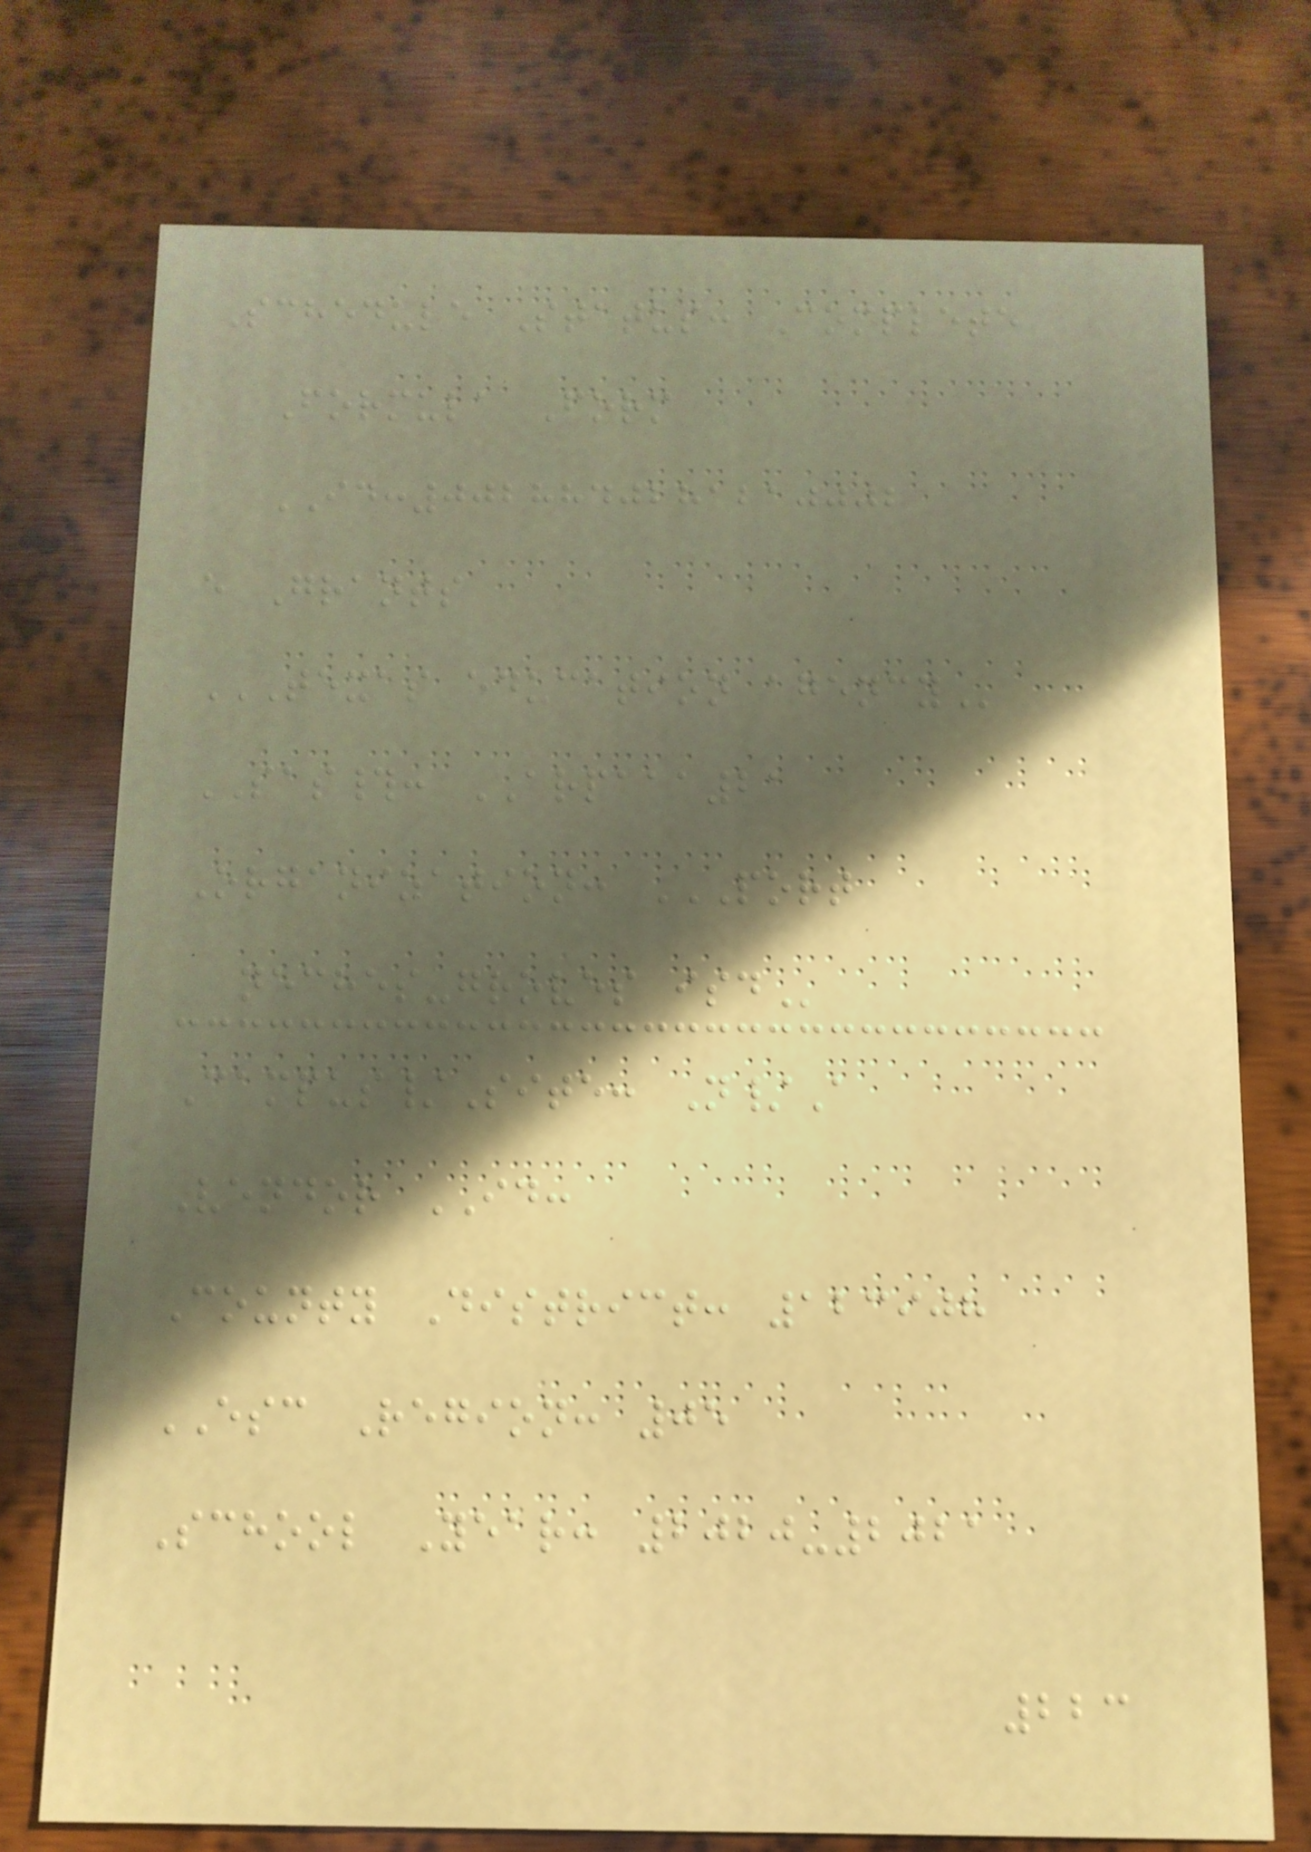Schedule Status: Complete
Formula Form
ID:0028840281210002
e Grants
TEXAS EDUCATION AGENCY
SAS#: ARPAAA21
Organization: PORT
NECHES-GROVES ISD
Campus/Site: N/A
Vendor ID:
County District: 123908
ESC Region: 05
School Year: 2020-2021
223
